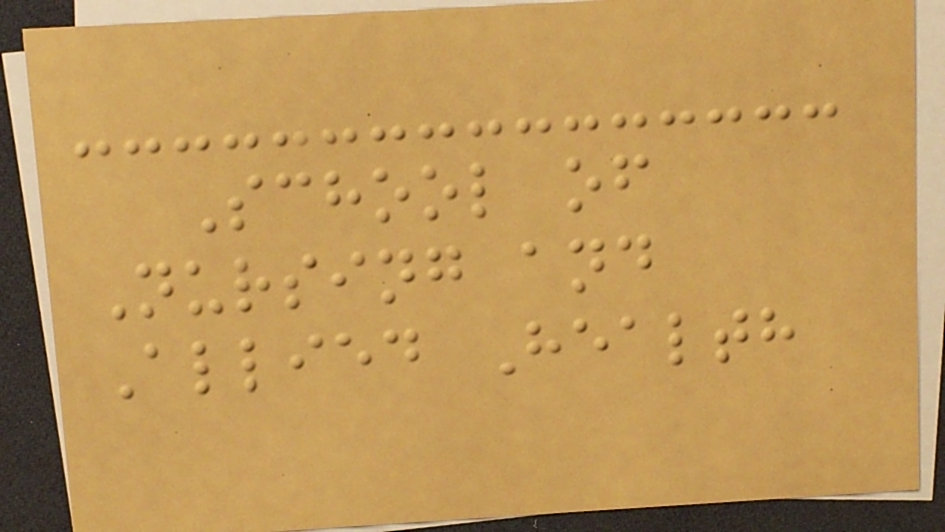School of
Nursing and
Allied Health
